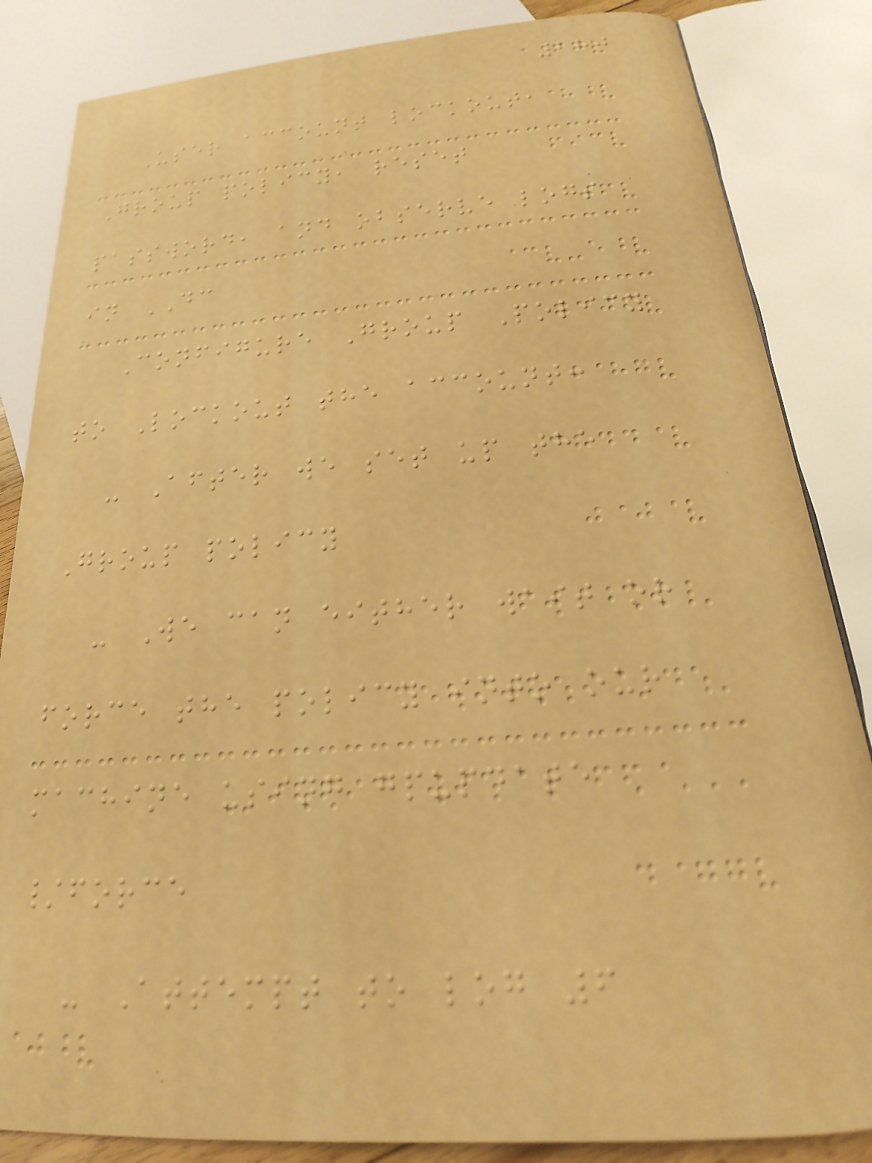280
User account lockout,
Group policy, reset
password, and observe logs
in DC
Configure Group Policy
to Lockout the account:
- After we set up the
Group policy
- We can either wait or
force the policy into our
machine using gpupdate
/force
- Attempt to log 6
